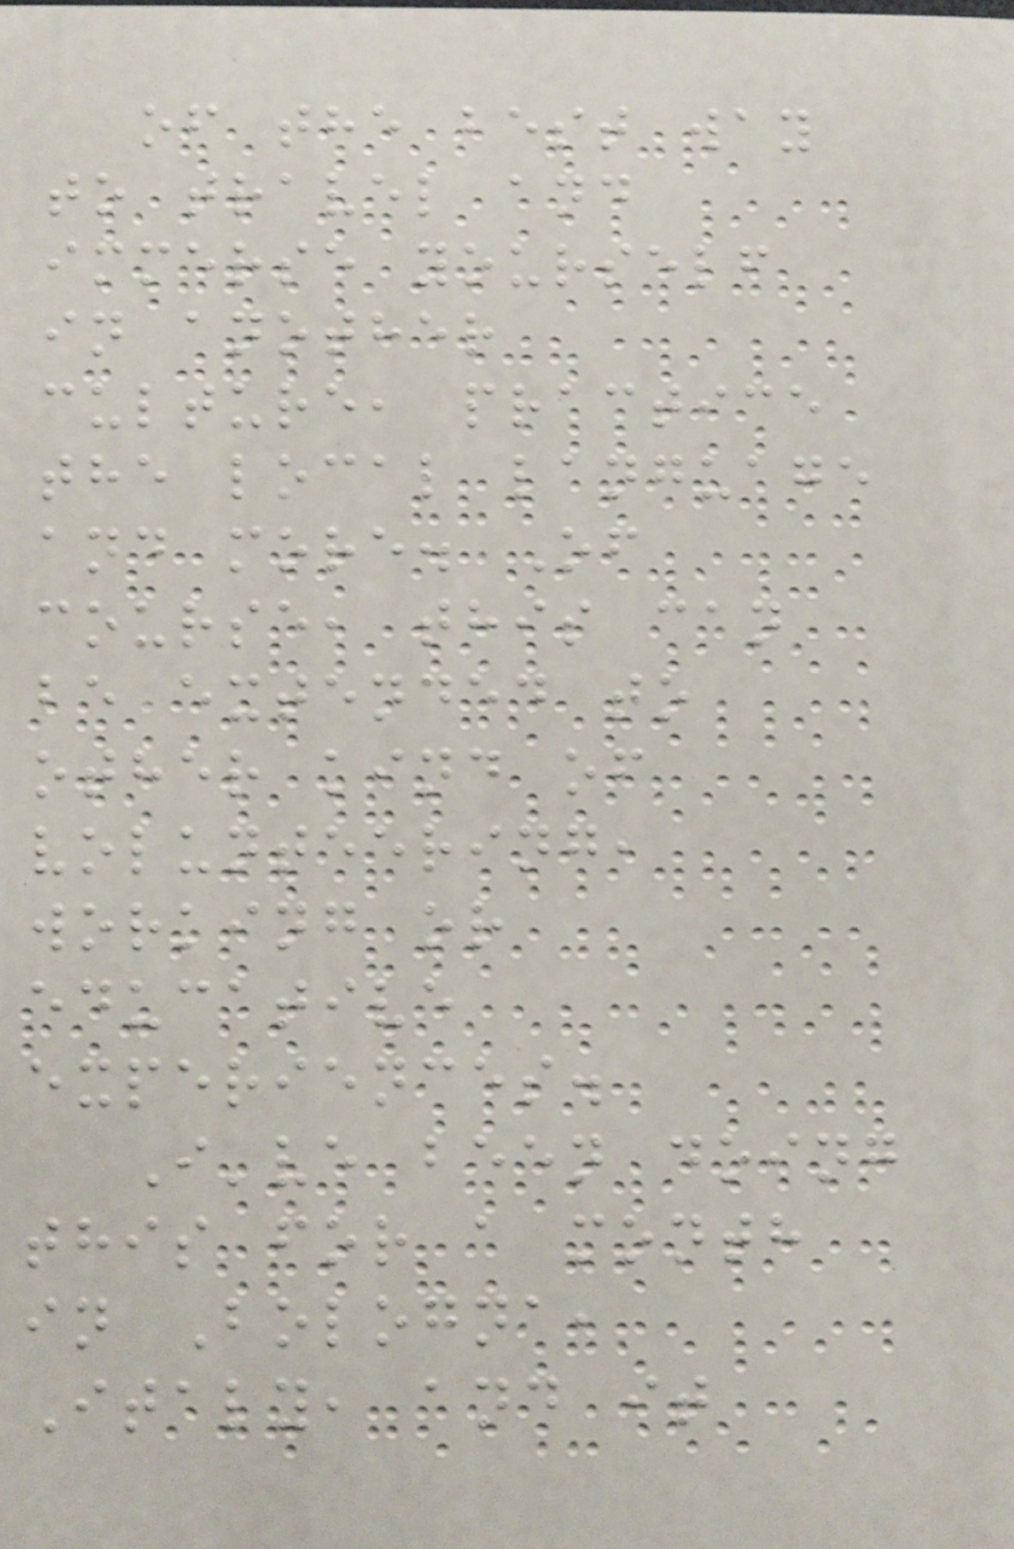of the best way
to travel and
immerse yourself
in another
culture, practice
the local language
and more. Of
course, this can
be extended to
other kind of
volunteering,
working or
educative
experiences.
I've been doing
this for a month
in Bologna,
Italy, and it
